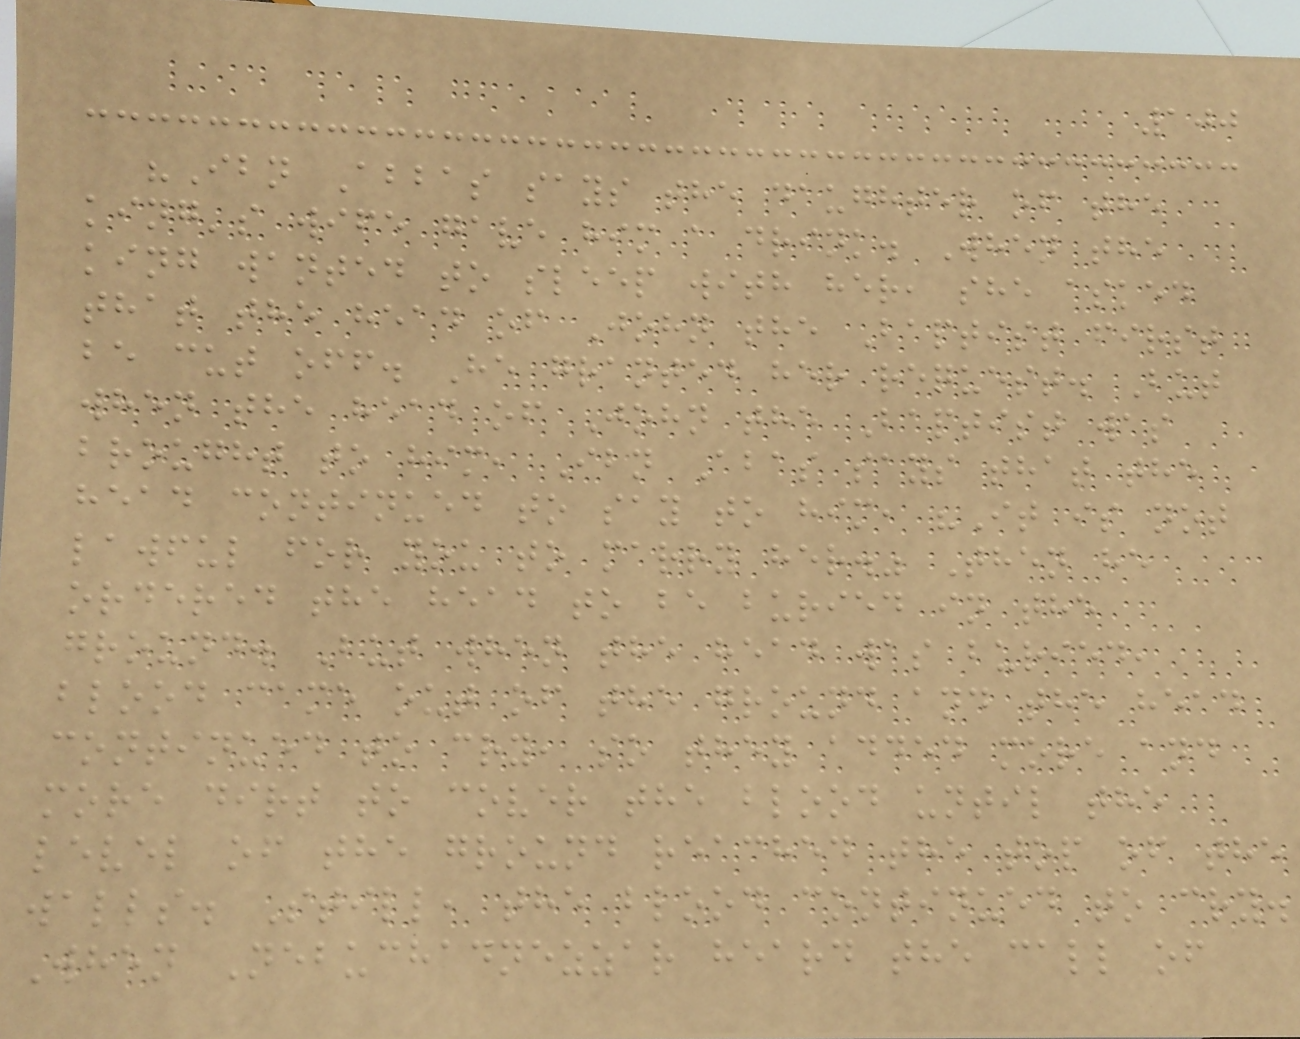100
"Ibn Abbas says the daughter of the
king's wife gave him a drink. When the
king wanted to sleep with her, she asked
that the head of John the Baptist first
be cut off. He granted her request. But
when the head of John the Baptist was
brought to him, Ibn Abas says that the
head continued to say to him, "It is not
lawful for you to marry her." Then he
ordered the head to be buried in the
ground. But when the head was buried,
blood came out of the ground and the head
continued to cry, so they added more and
more dirt to cover the blood until the
level of the ground reached the top of the
walls. Still, the blood continued to cry.
When Nebuchadnezzar heard the call of
